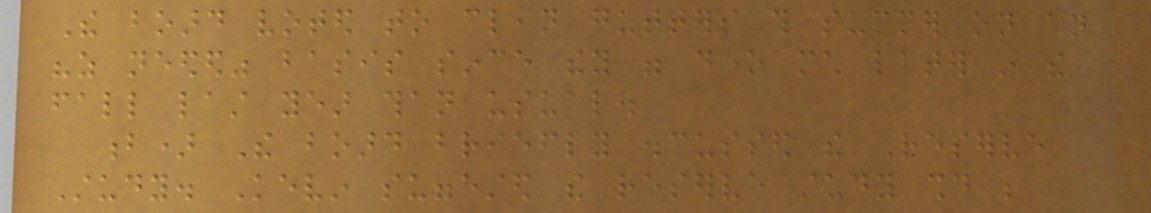The board voted to clean gutters this summer on an
"as needed" basis since they were done much later in the
fall last year than usual.
b) The board briefly discussed the Reserve
Study. Kevin suggested the reserve study should be
